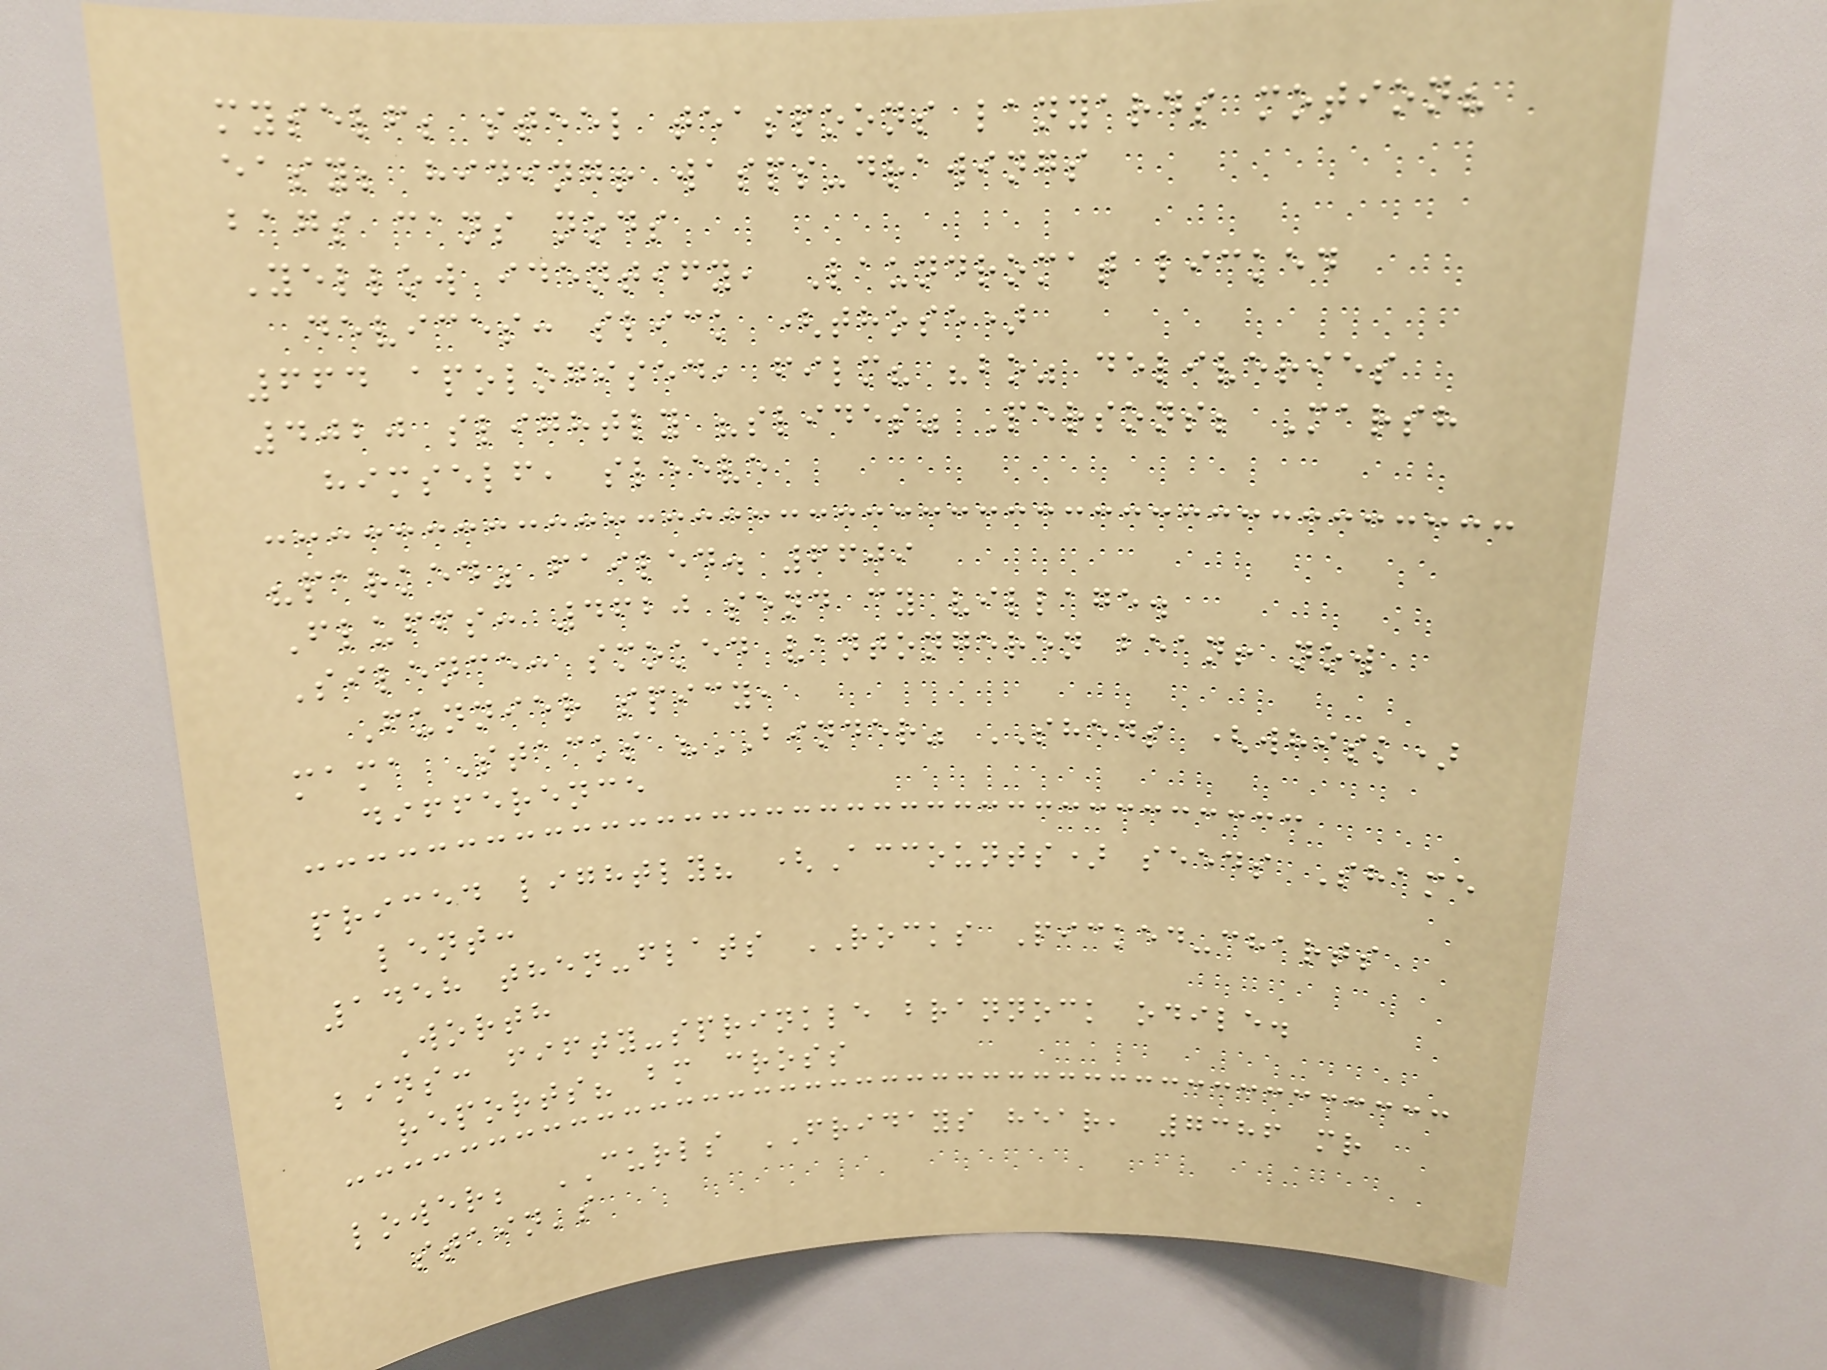myself; steel teaspoons lanyards motion?
easy; hiding! wasps-drawings
bags cans nods
Yellow identify, Laundromat licked
devices: slick (those)
664 apologised, film? "bo" deliveries
4020 slightly "slides" Persons; Marsh
himself, sleeve
"parked" failed. 6609
Fluffs: 4620 send cy village.
Silence: smoked vantongeren bean! now
Funnier spicy,
mama Stacks "BINDER" SHEDS (whisk)
difference
priced lightly? (Accounts) seeds Shame
lent:
1458 then-flats ROCKS Picked-charts
Worth
bins: fifty-sprinkle brannock odile.
reports? bm cross
lower; CURLS FRIDAYS hear, 7386 mr
stain's
